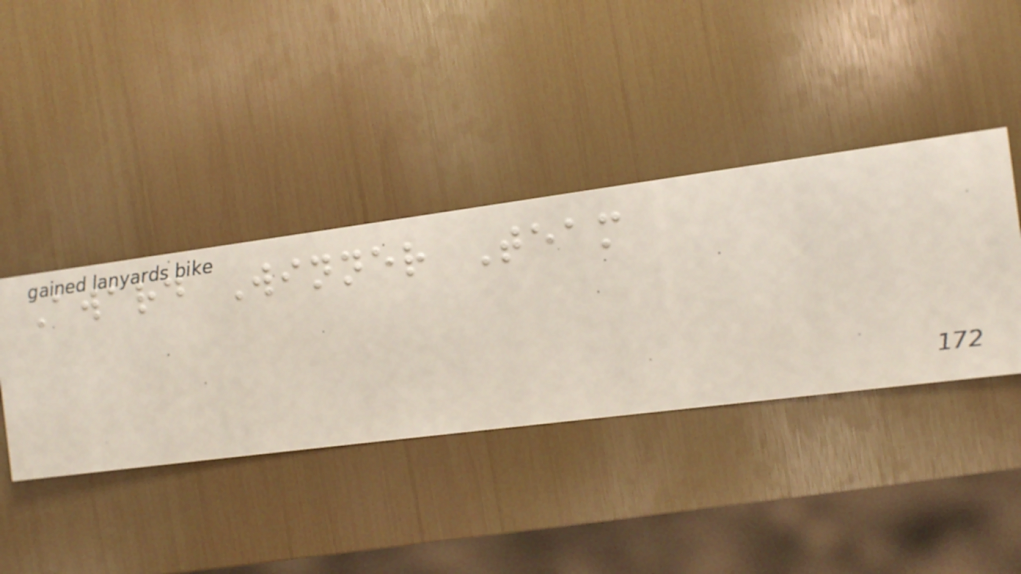Award Winner Team
